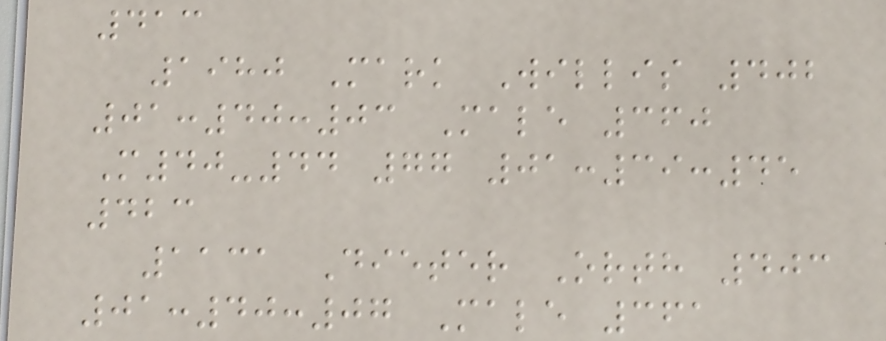413
1980 Mark Willis 402
01:40:03 Male 360
M40-44 77 01:39:45
423
1131 Dieter Orth 403
01:40:07 Male 361
